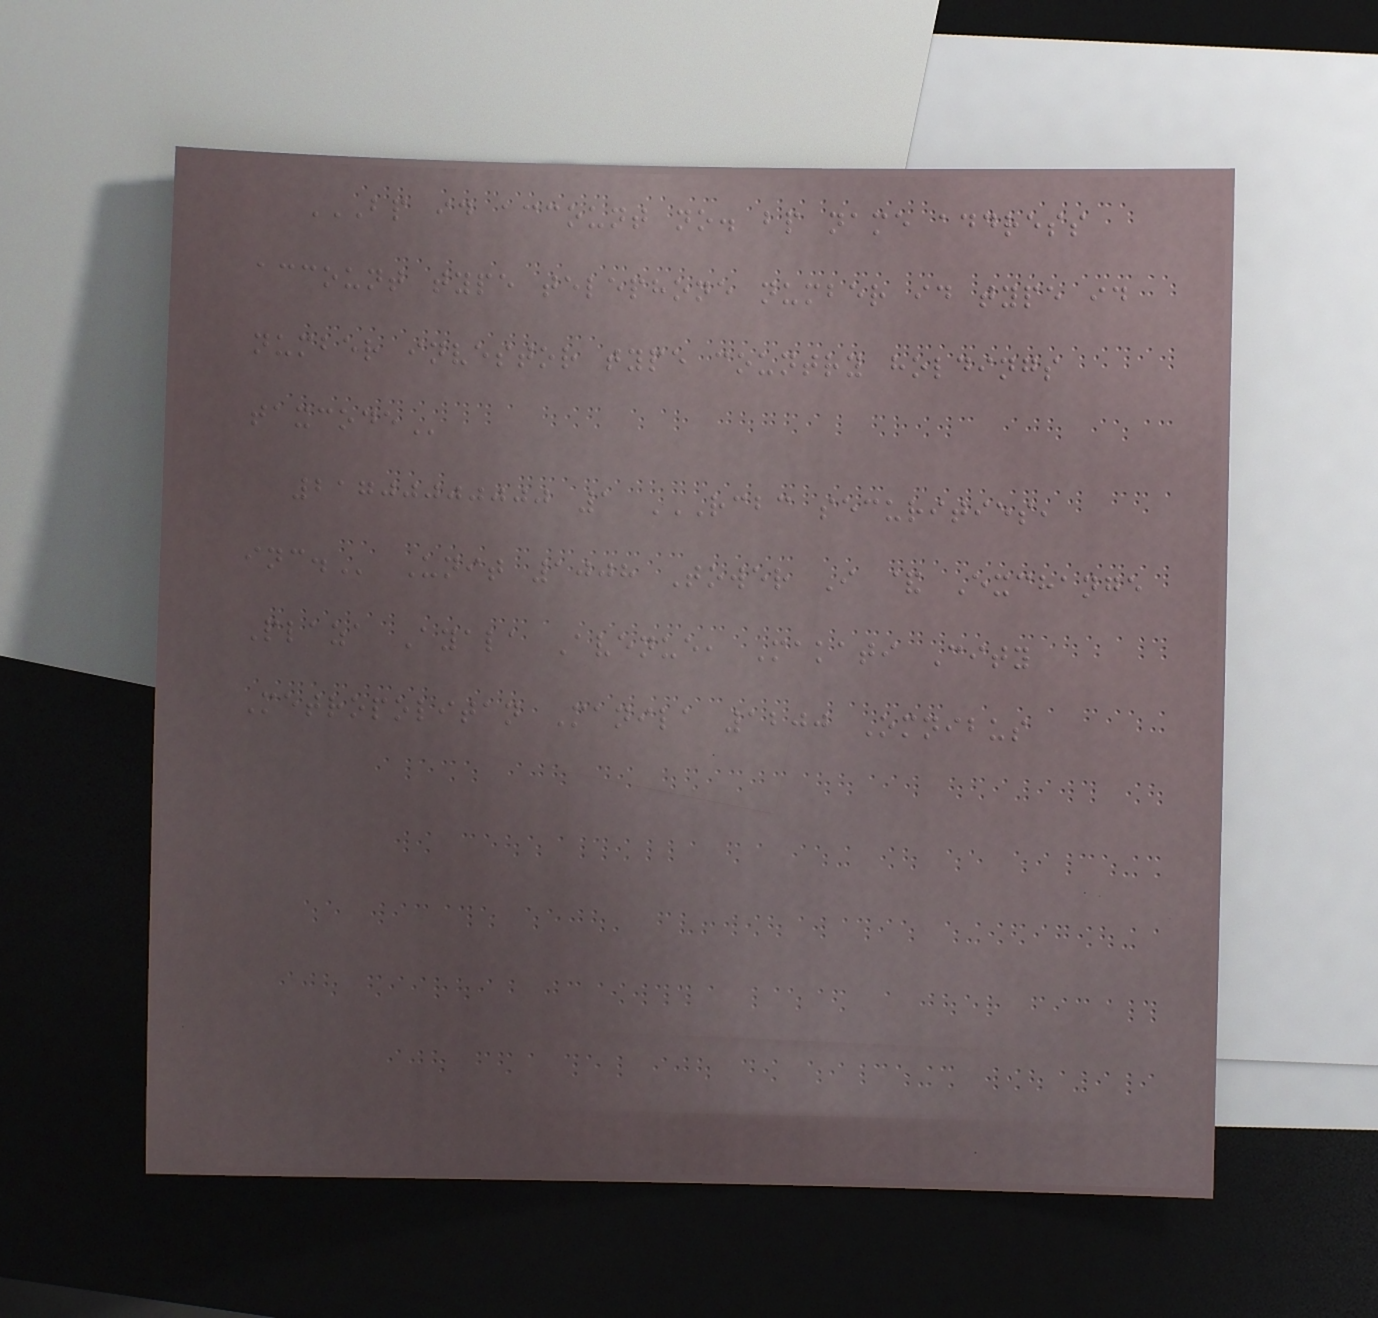BP ID ACCOUNT NO. BP NAME ADDRESS
ACCOUNT TYPE TELEPHONE NUMBER ID TYPE ID
NUMBER INVESTOR TYPE COUNTRY HOLDINGS
TAXCODE
21700000000 1 RCBC SECURITIES,
INC. Unit 1008 Tower I & Exchange
Plaza Ayala Avenue, Makati City
Metropolitan Manila 1200 Omnibus
